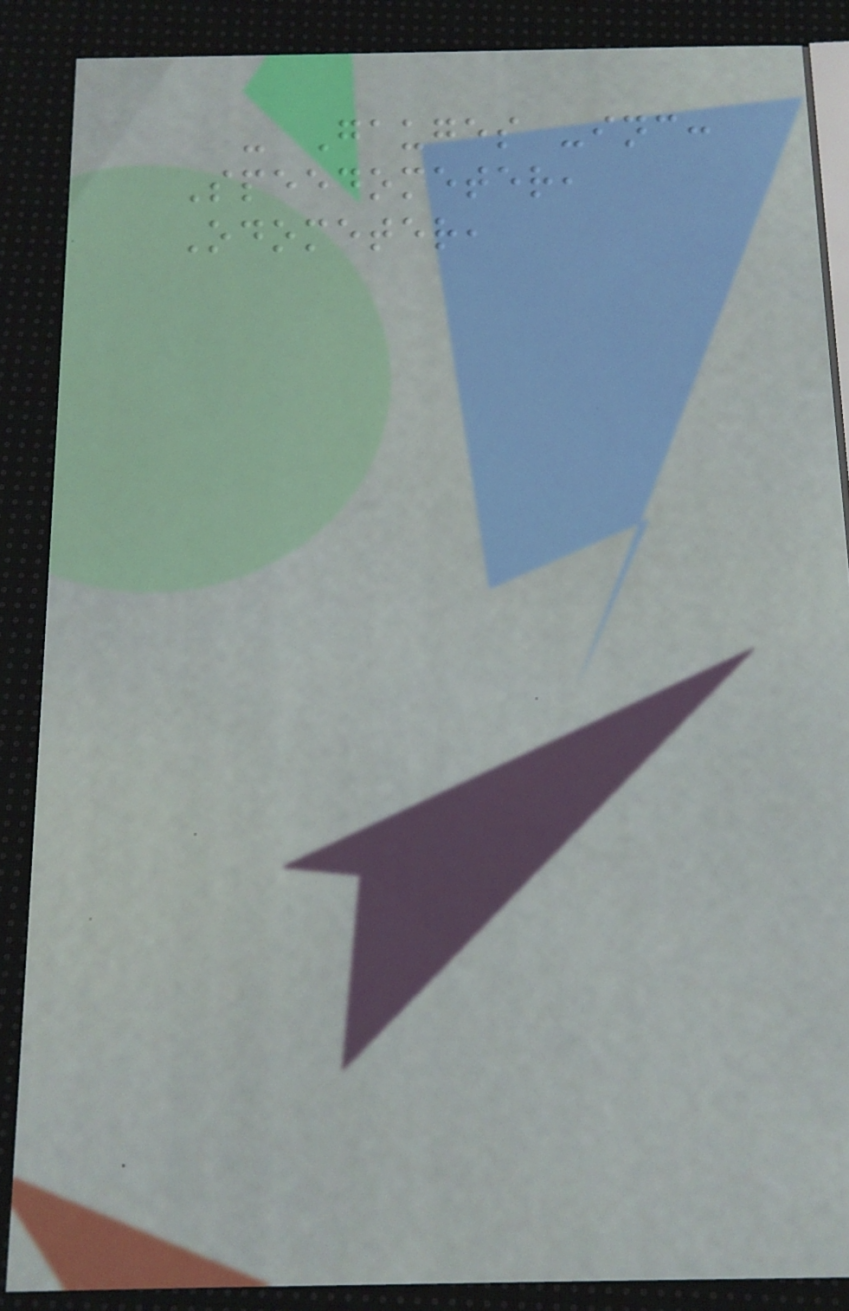- Gauges -inc:
Speedometer,
Odometer,
